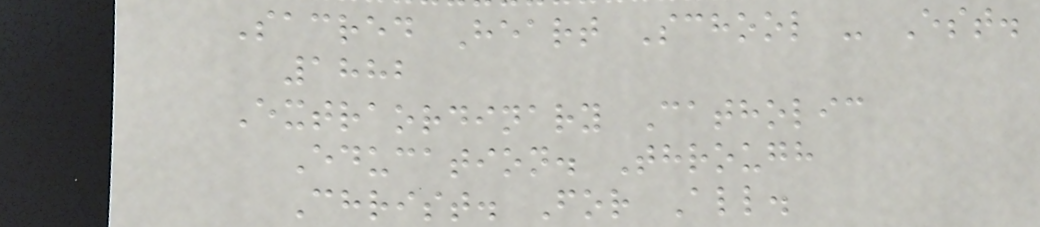Sacred Heart School - Est.
1882
Extraordinary Catholic
Education. Through
Christ. For All.
